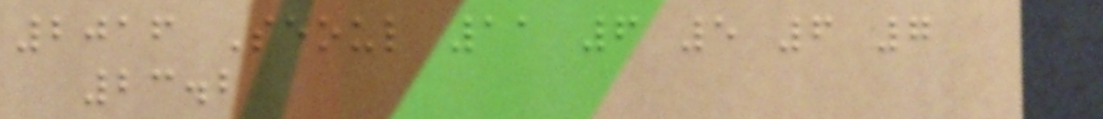2016 Seoul 11 6 5 6 7
23.2
